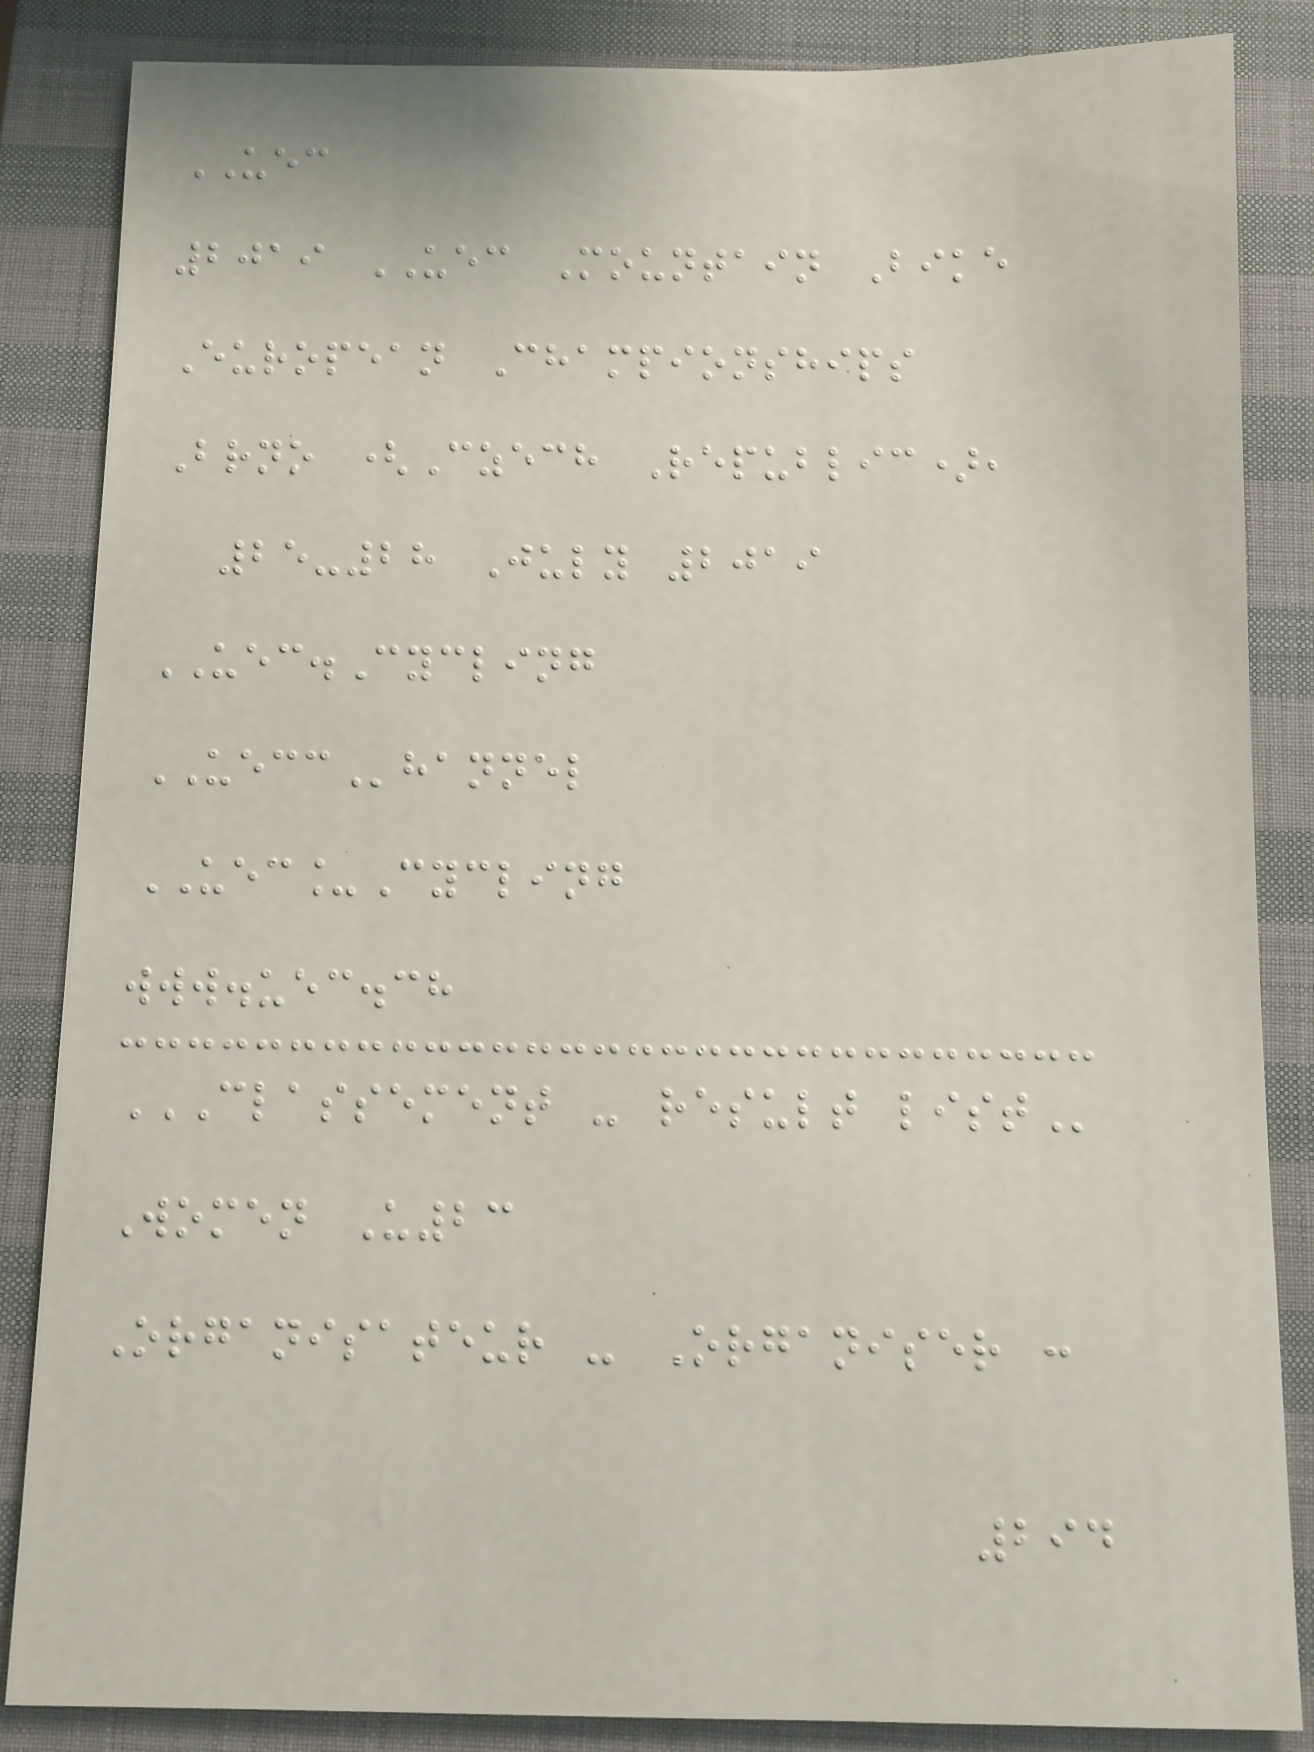UEC
2019 UEC Mountain Bike
European Championships
Brno (Czech Republic),
25-28 July 2019
UEC.Cycling
UECChannel
UEC_Cycling
www.uec.ch
CLASSEMENT - RESULT LIST
Women U23
Organisateur - Organiser :
294
